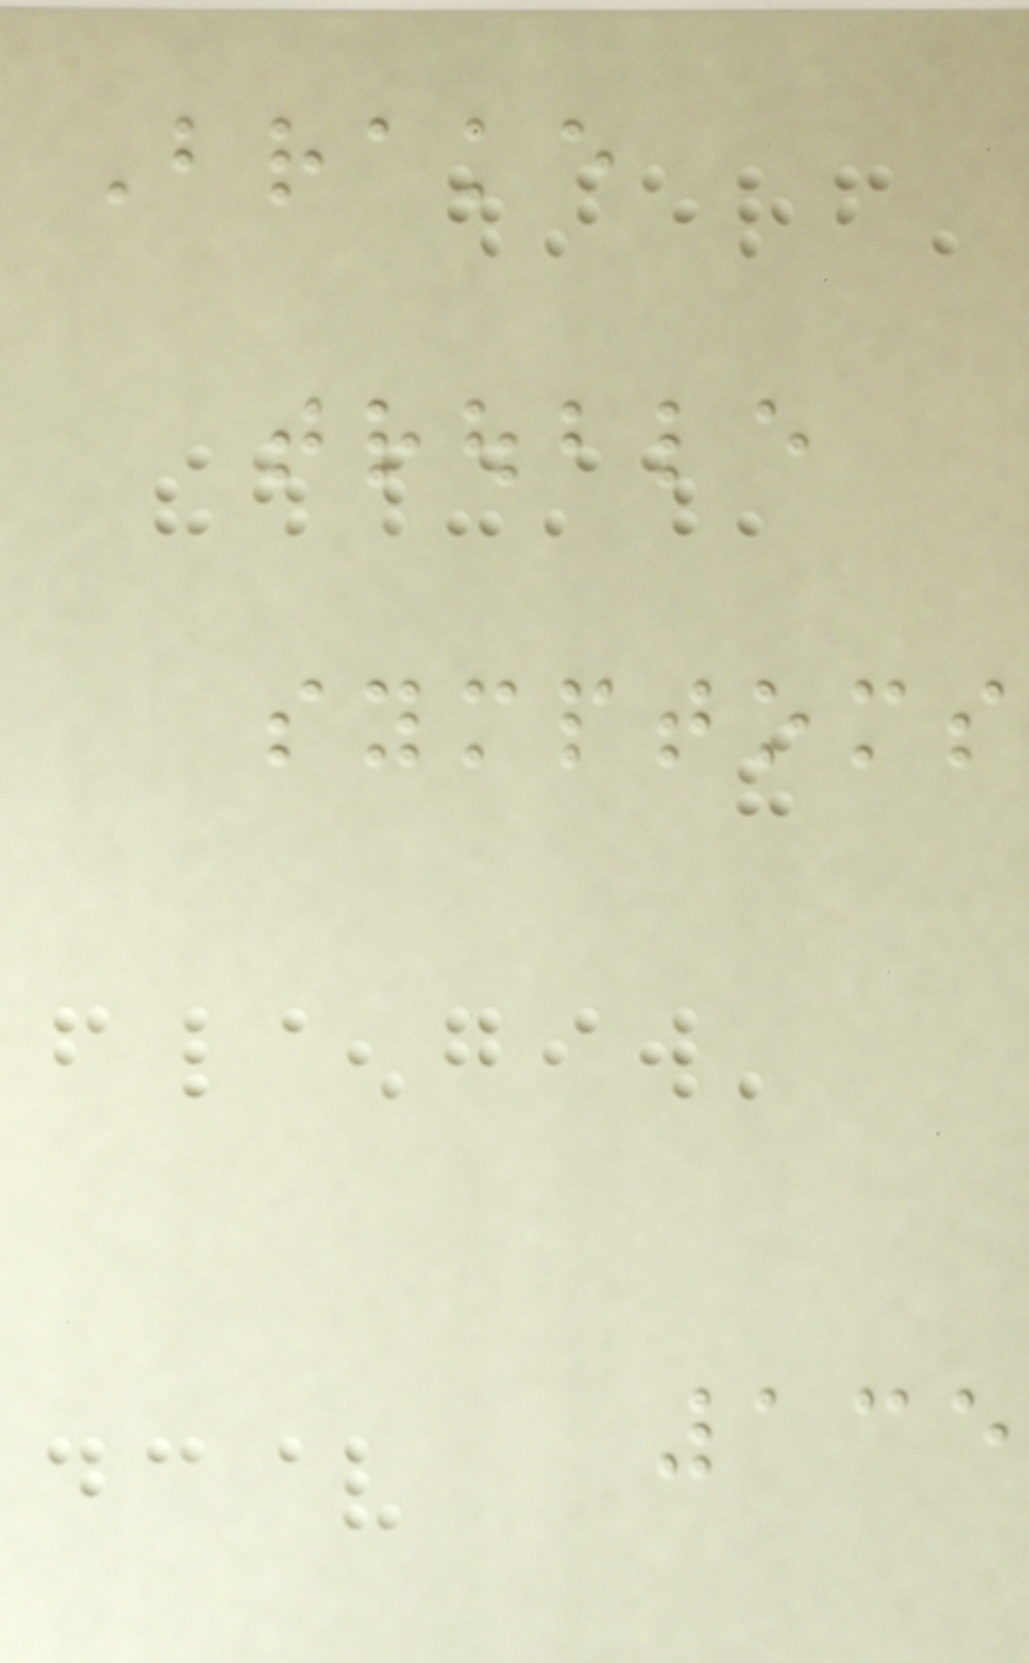Brake
trouble
symptoms
135
